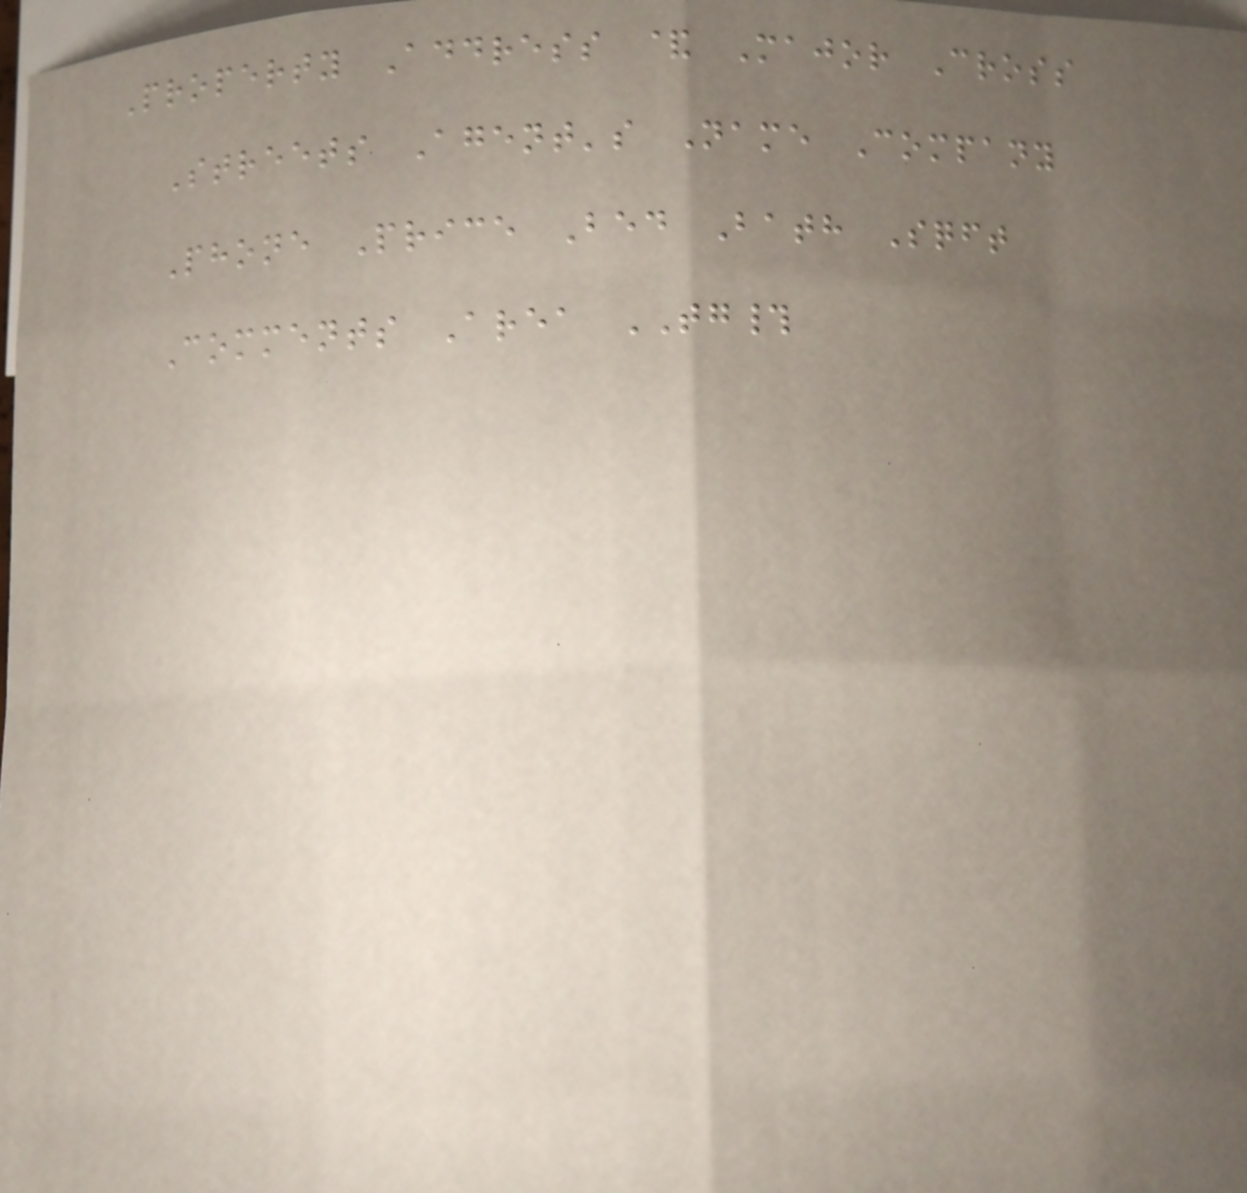Property Address & Major Cross
Streets Agent's Name Company
Phone Price Bed Bath Sqft
Comments Area TG#
